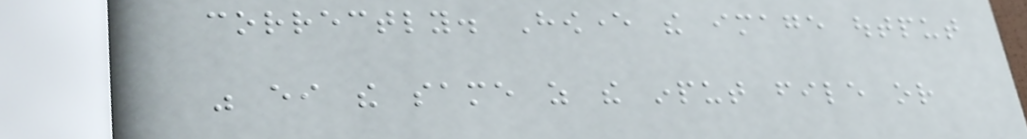correctly. However the image output
was either the same as the input file or
